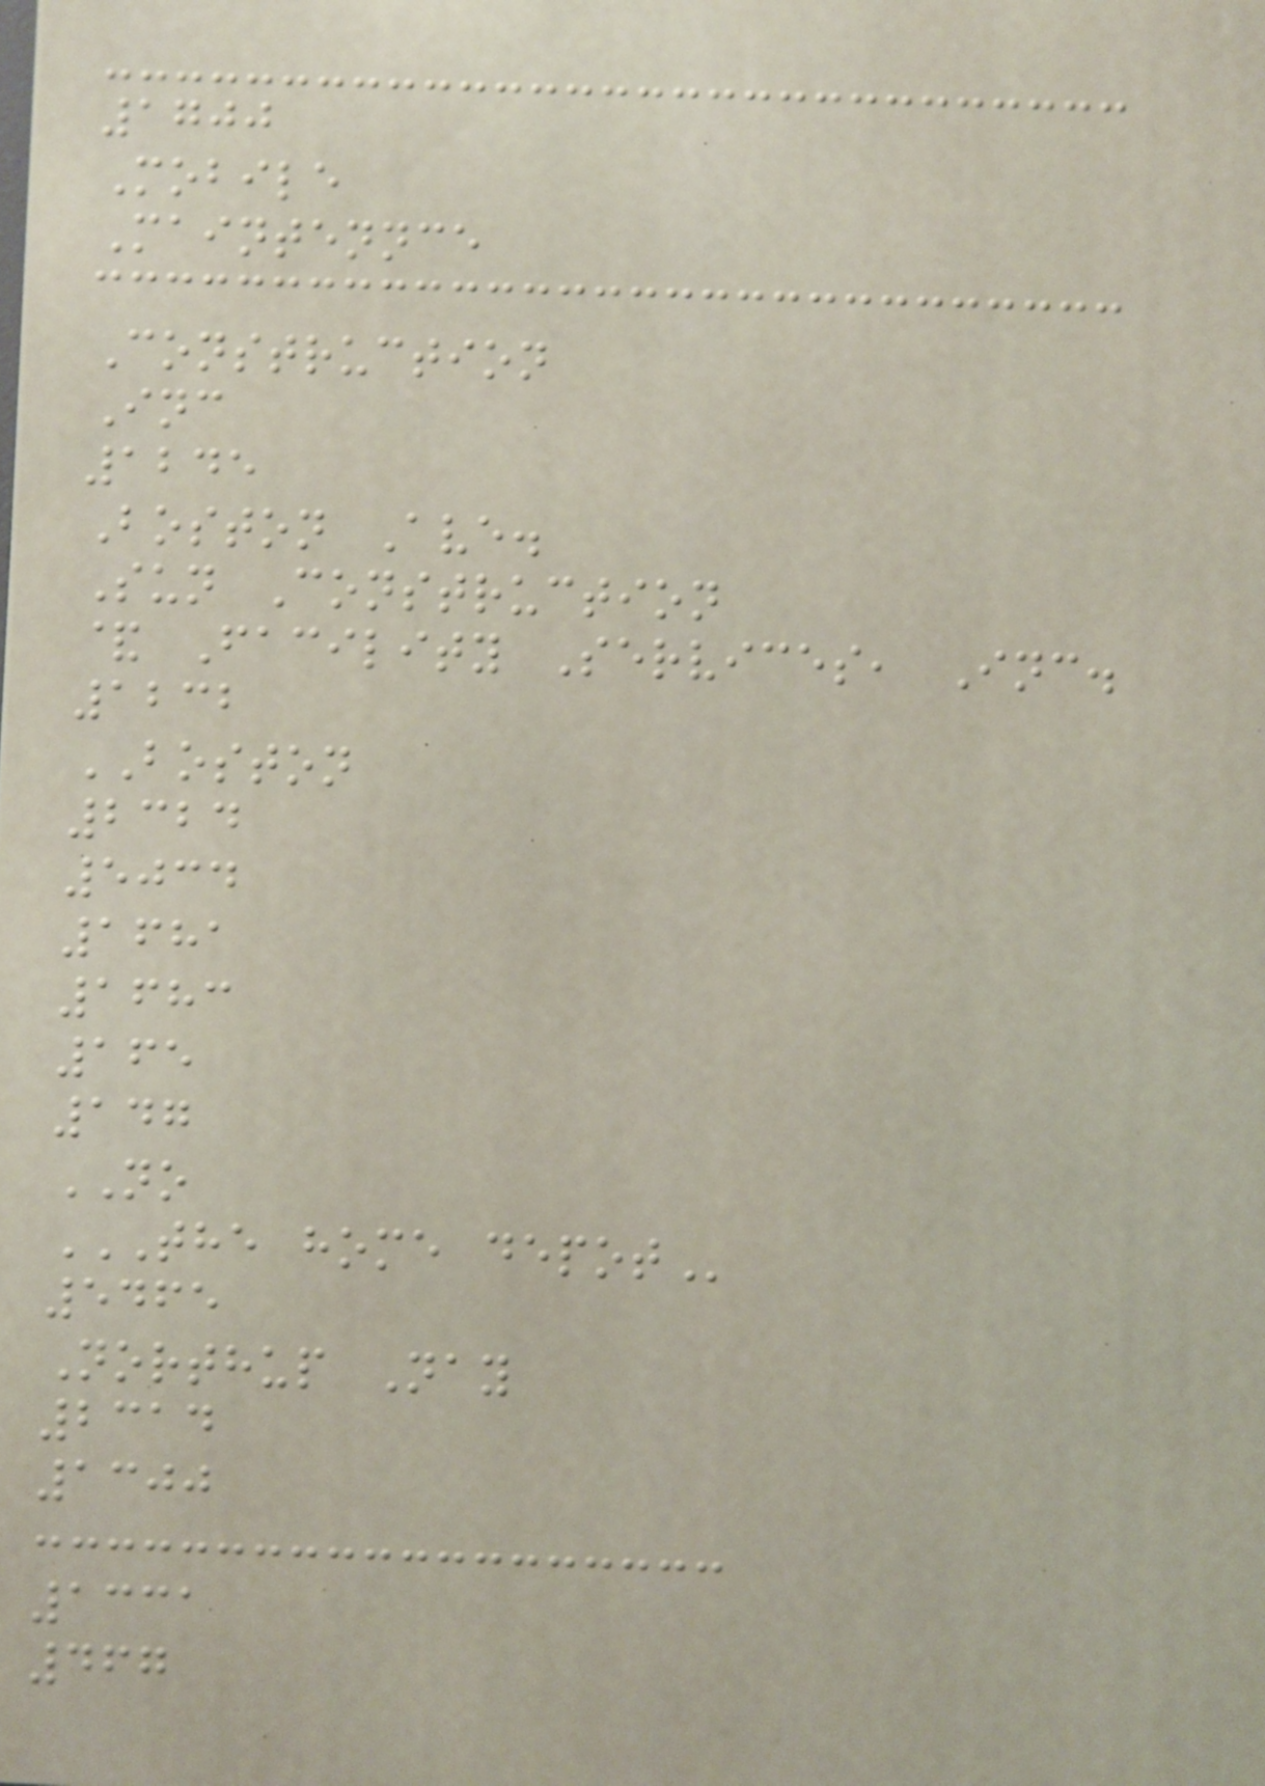1700
Mobile
Maintennce
Construction
Inc
1245
Boston Ave.
Sun Construction
& Facility Services, Inc.
1232
BOSTON
2324
5034
1681
1683
165
147
NO
THE HOME DEPOT
5465
Northup Nay
2314
1300
1331
467
